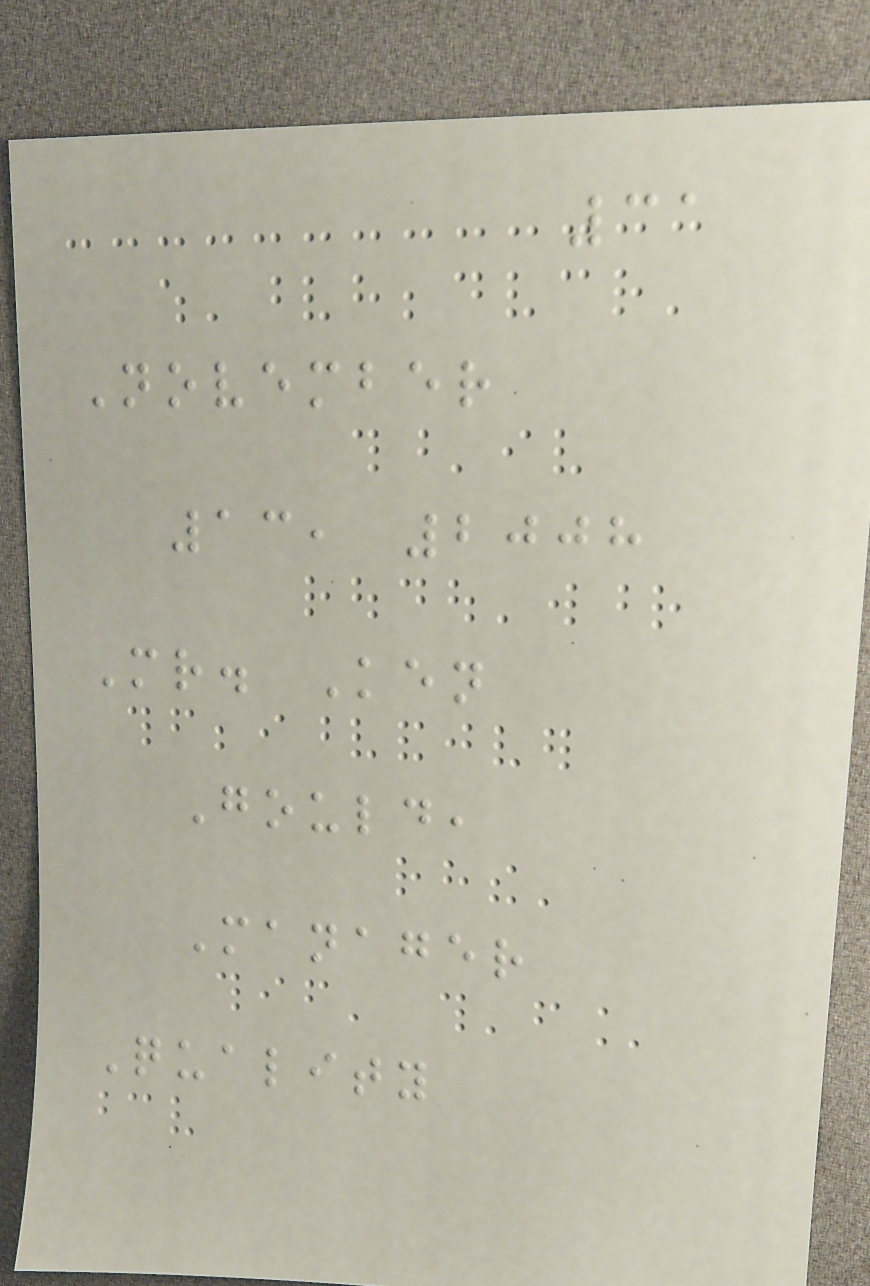31
November
13, 2008
Mr. Ken
Gould,
Manager
Quality
